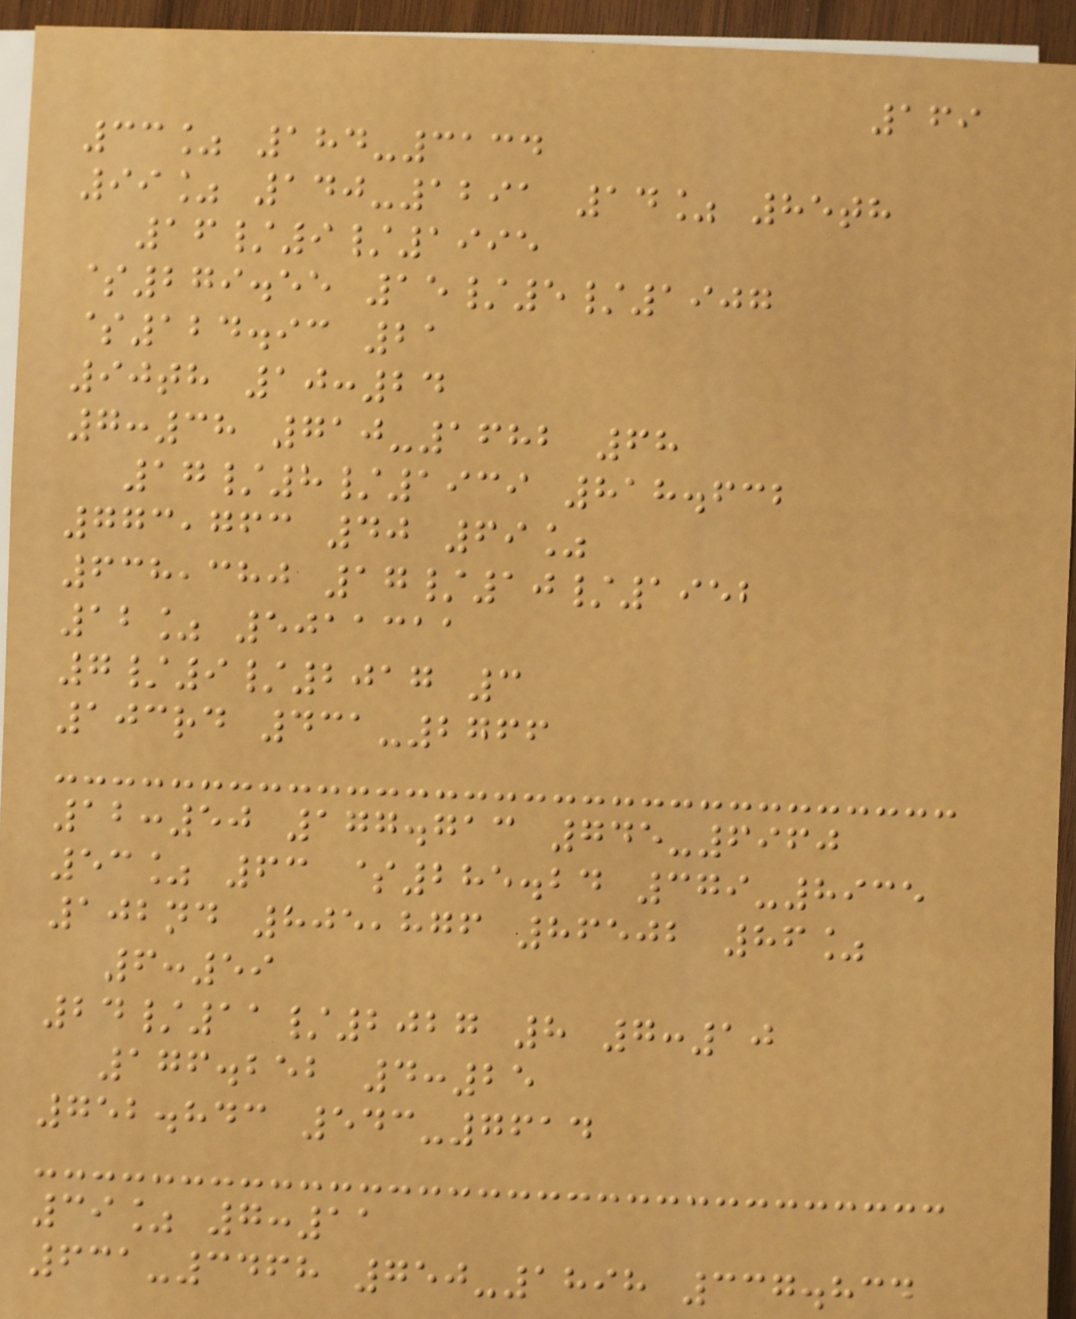169
33% 184-3134
99% 140-1291 14% 85th
16/9/1995
$279.55 15/5/1907
$124.93 21
90th 10:24
7:38 710-1682 68
17/8/1939 818.632
773,763 40 69%
638,380 17/10/1952
12% 5011311
7/9/2017 3
103rd 431-2766
12:50 177.713 745-6960
53% 63 $285.24 379-8935
102nd 805,876 86502 86%
6:59
24/11/2027 8 7:10
176.252 4:25
752.843 543-7614
39% 7:11
631-3468 750-1898 337.834
